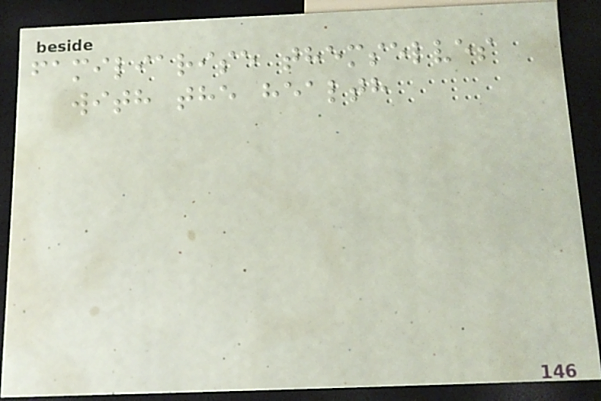familiarise themselves
with the health
